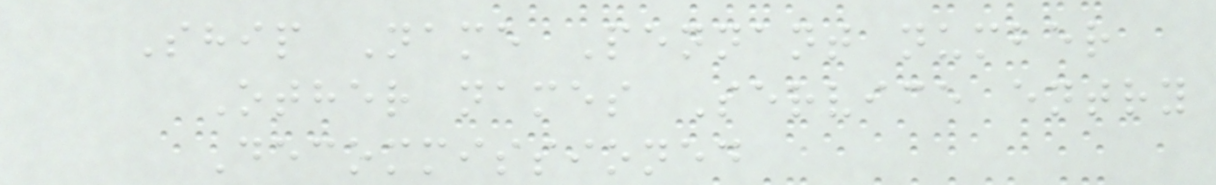Ship Name Pennant number
Other names Service entry
Decommissioned
